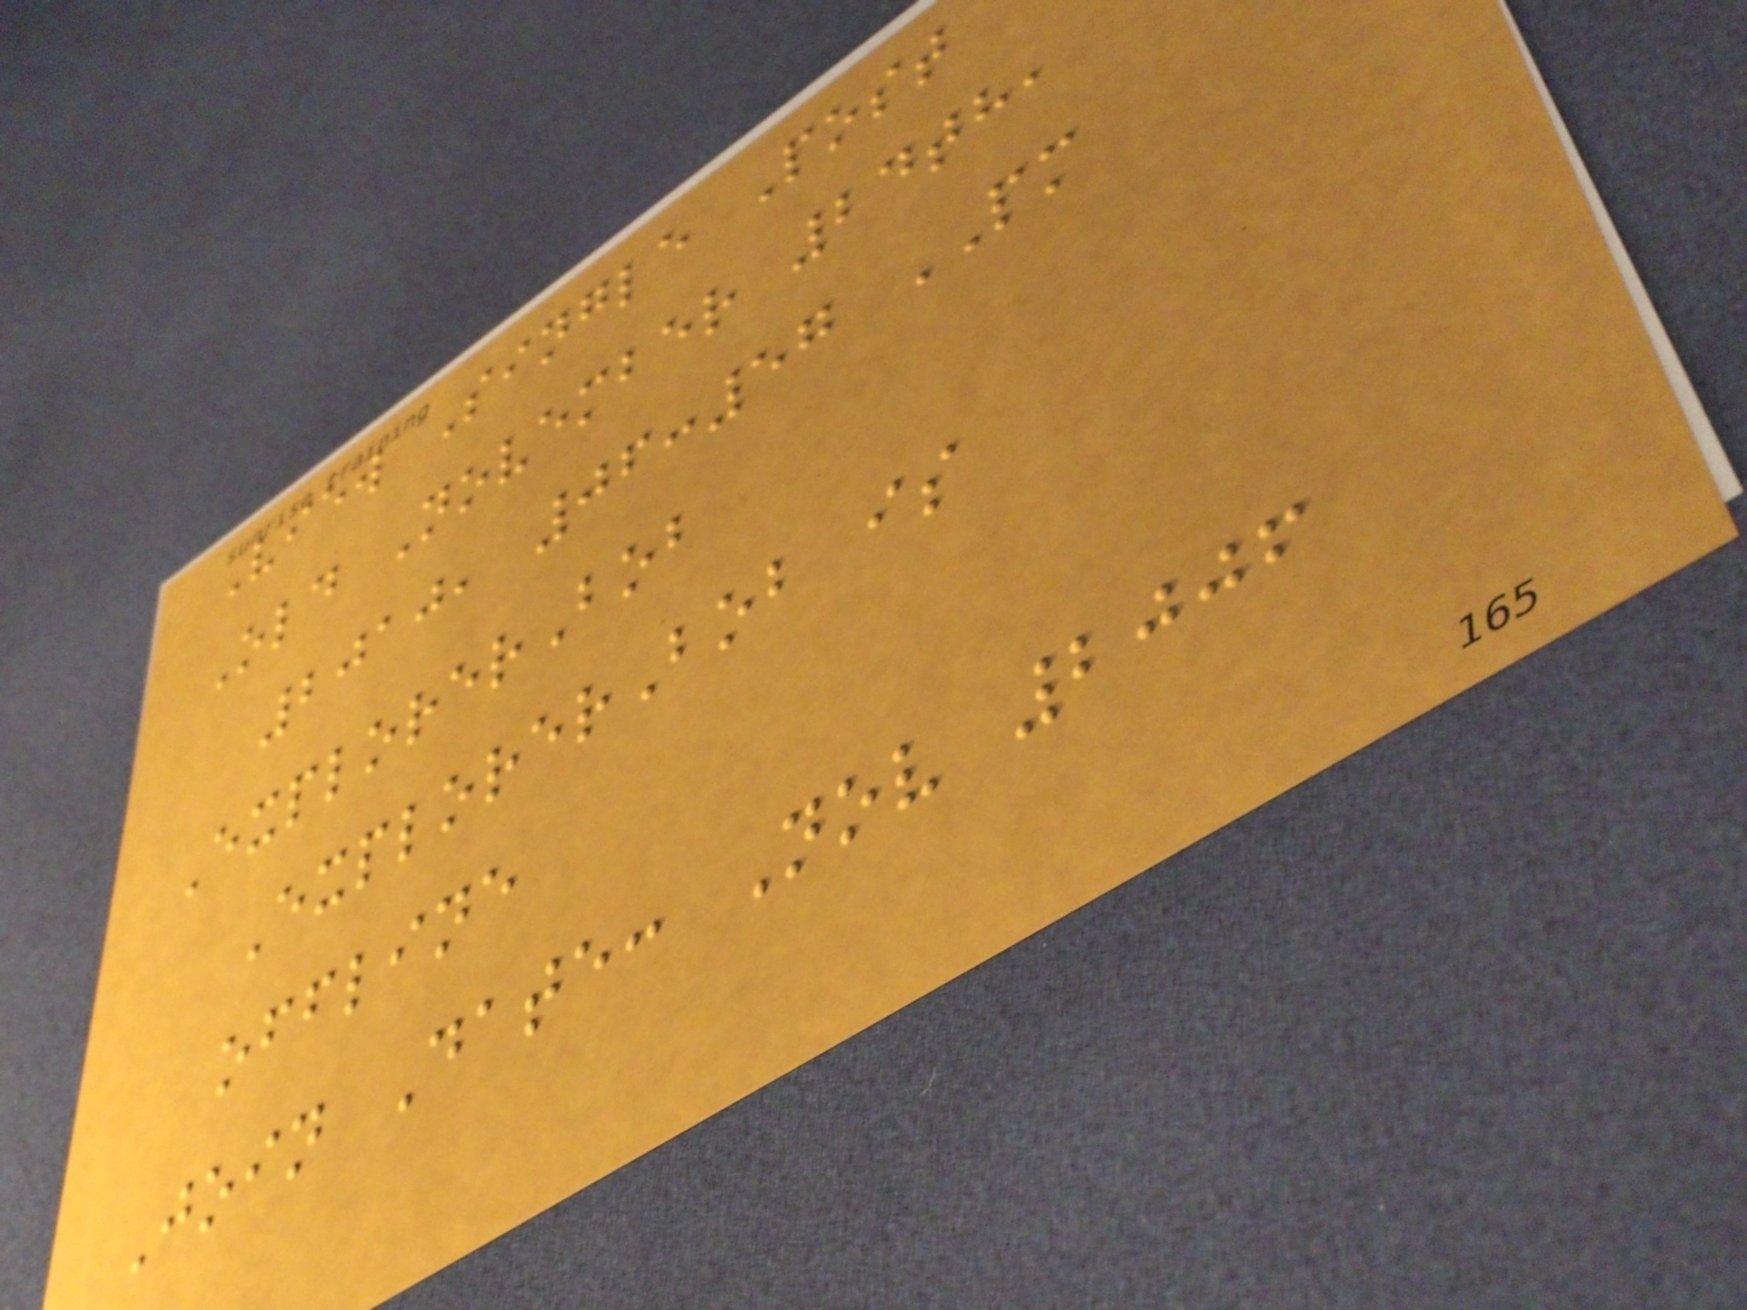View Single Post
Old November 24th,
2010, 06:57 PM
ExplorerBob
ExplorerBob is
offline
Join Date: Nov 2006
